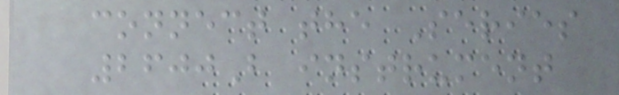connect the Series
2600B instrument
